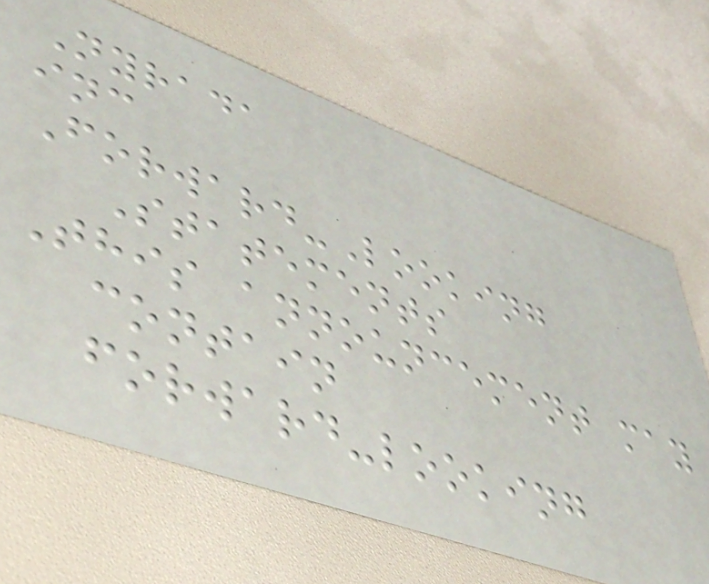Nyrada
inc
Forward-Looking
Statements
This announcement may
contain
forward-looking
